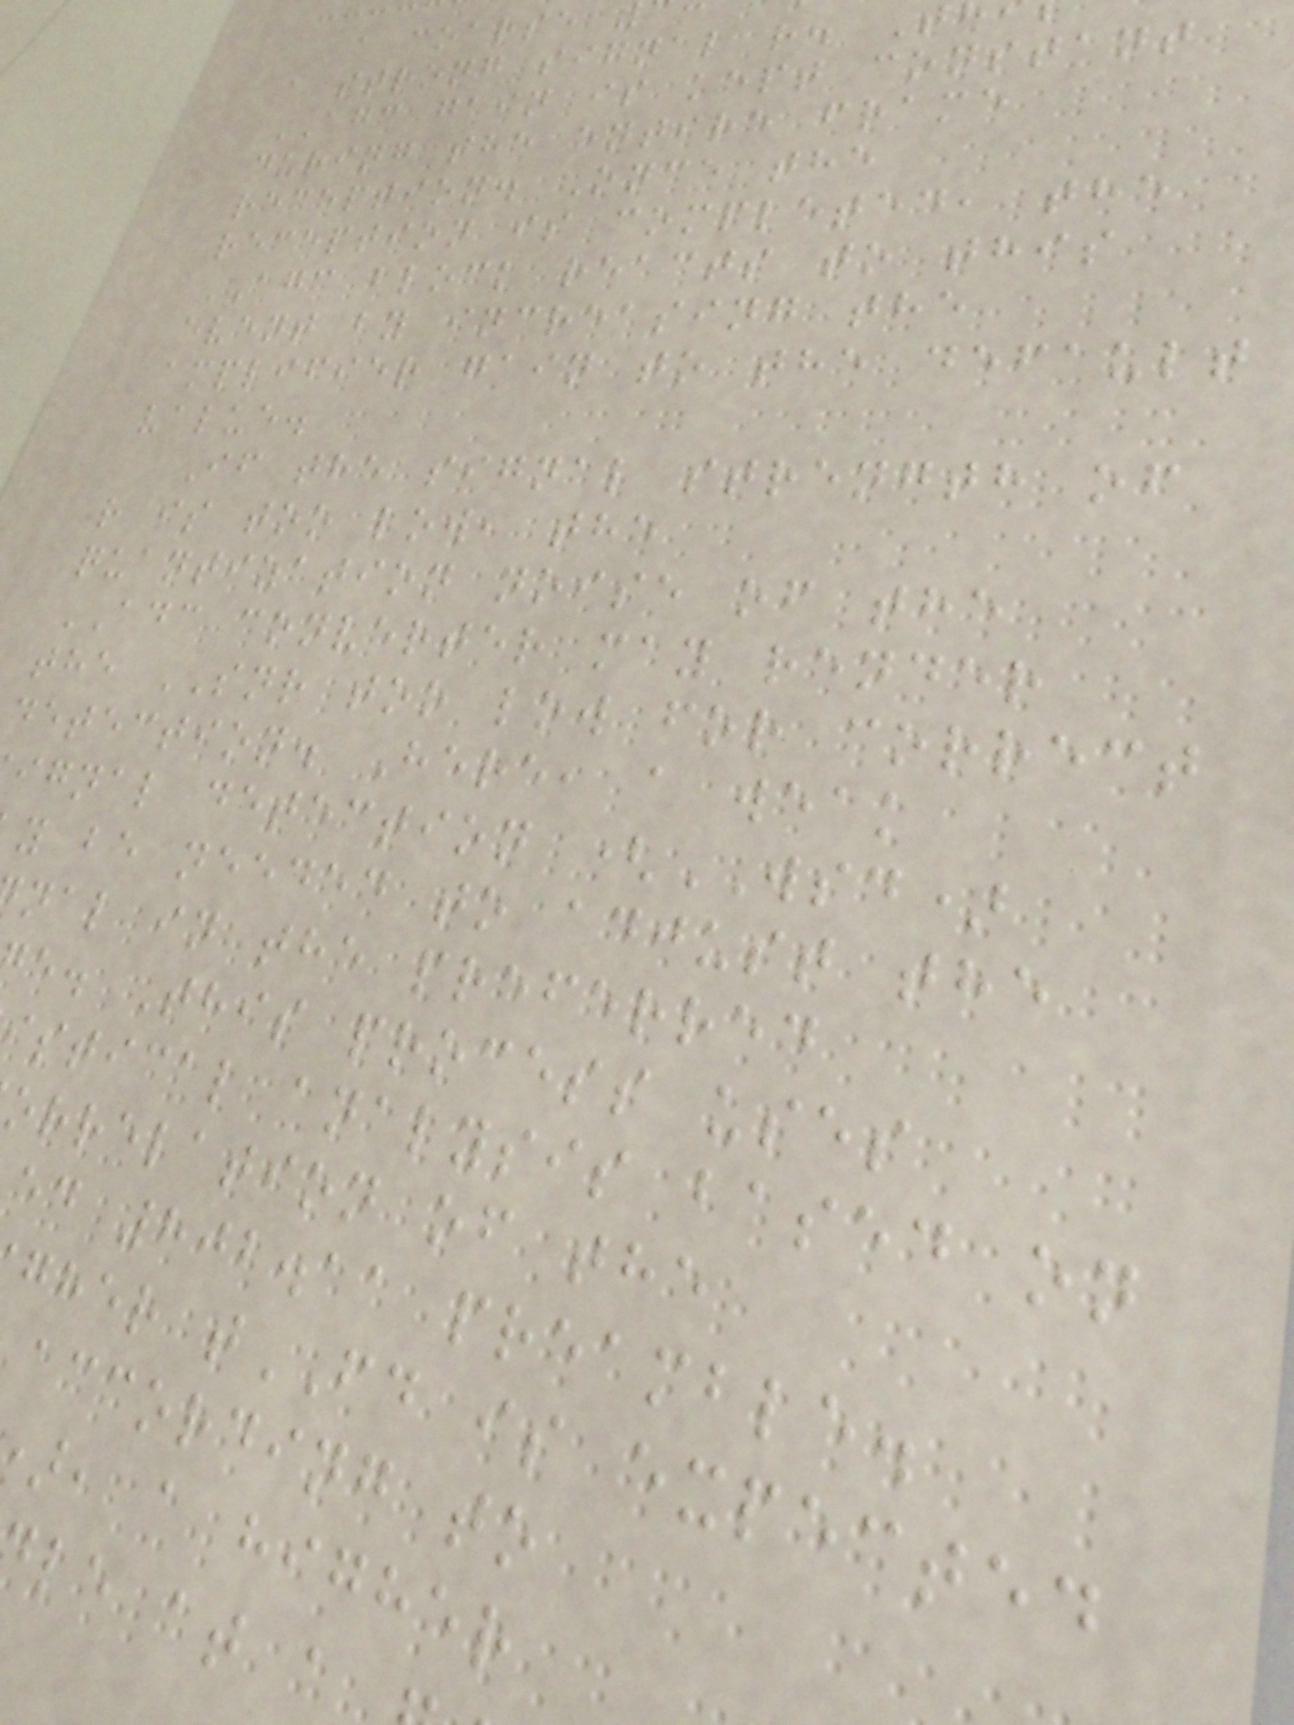a coarse
a strong signal r. T
AGC gain is kept constant
during the entire frame
reception. Once the
reception is completed, the
AGC block reacts to this
event by increasing the
amplifier gain to the default
value.
If the signal strength of
r is too low, the
quantization noise of the
ADC converter may render
the SNR too low for correct
detection. Here, a weak
ignal detection (WSD)
y be needed to adjust the
nal in the preferred
e. This process uses
stical analysis based on
orrelation of the
ed 802.11 preamble.
gher tFD is expected
according to
, a higher
le at a
